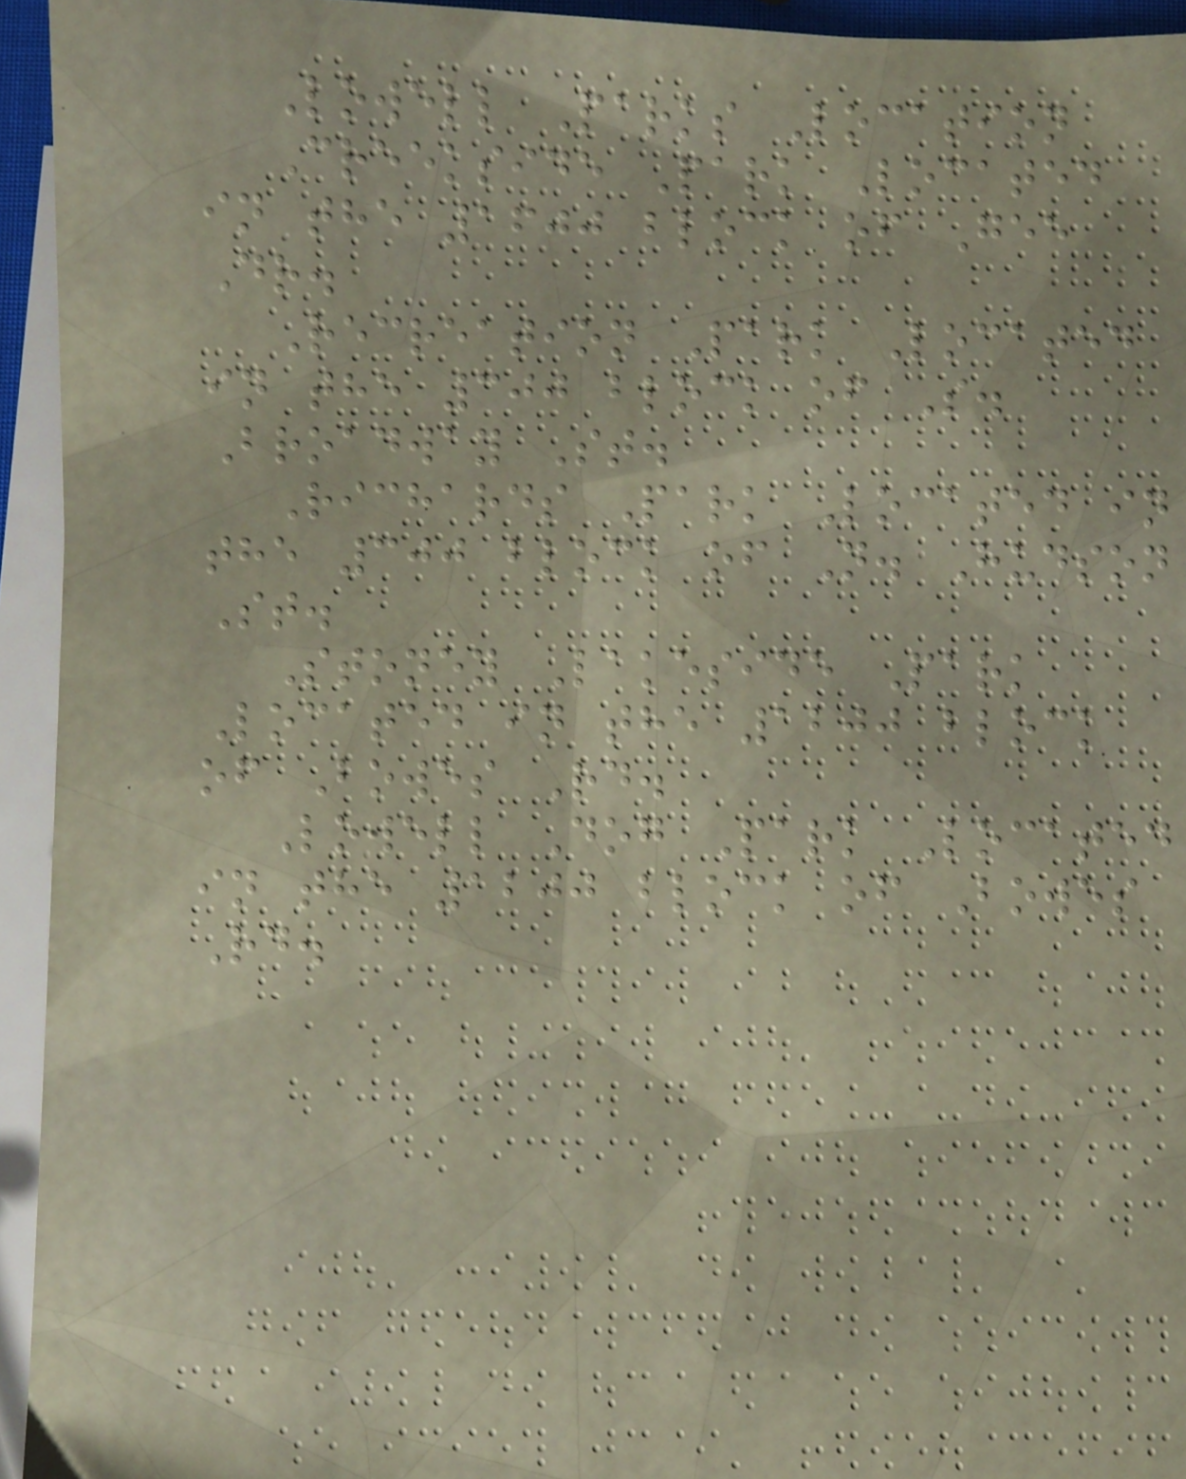Lowell Parks Location
Creekside Park Located
in the 1600 block of Gee
Dr.
Recreation Park Located
in the 300 block of S.
Broadway St.
Richards Park Located in
the 300 block of N. Hudson
St.
Stoney Lakeside Park
Located in the 1200 block
of Bowes Rd.
Lowell Dog Park Located
in the 1200 block of Bowes
Rd.
